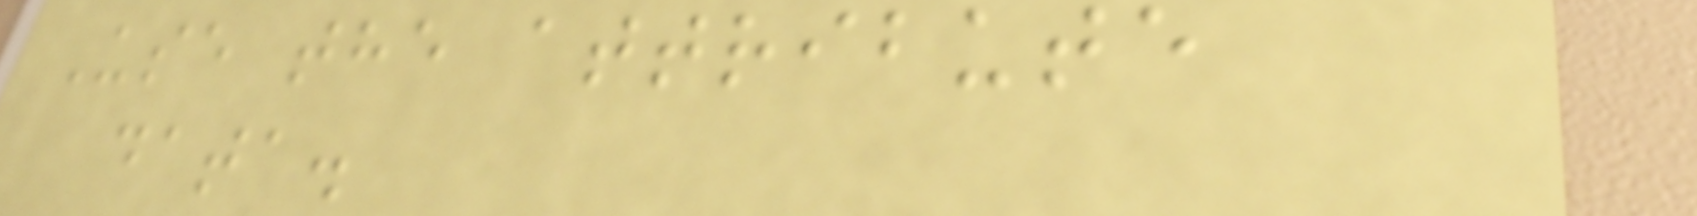Use the attribute
data.
